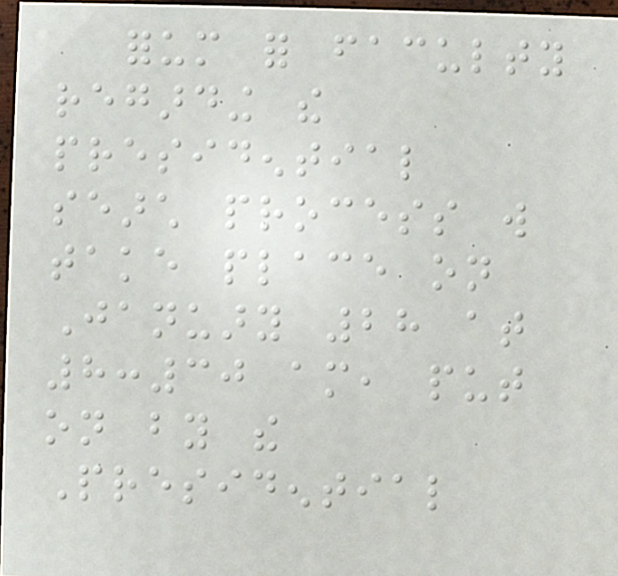forum for faculty
regarding the
presidential
search process will
take place on
January 28 at
8:30 am, put
on by the
Presidential
